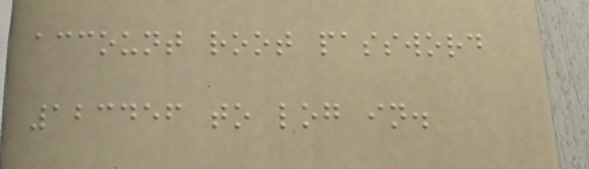account root password
123456 to log in.
